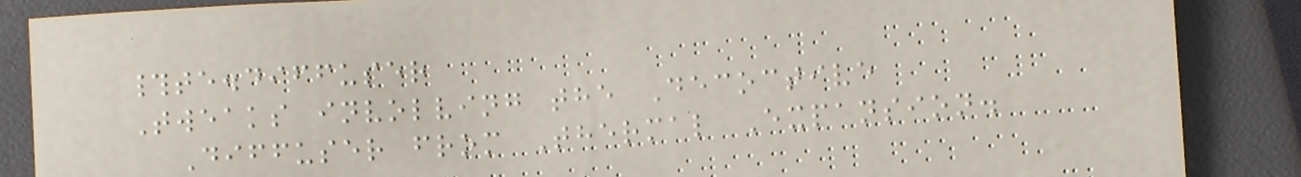#te.diffuser
Tweaks involving the Decoctive
Diffuser from Thermal Expansion.
